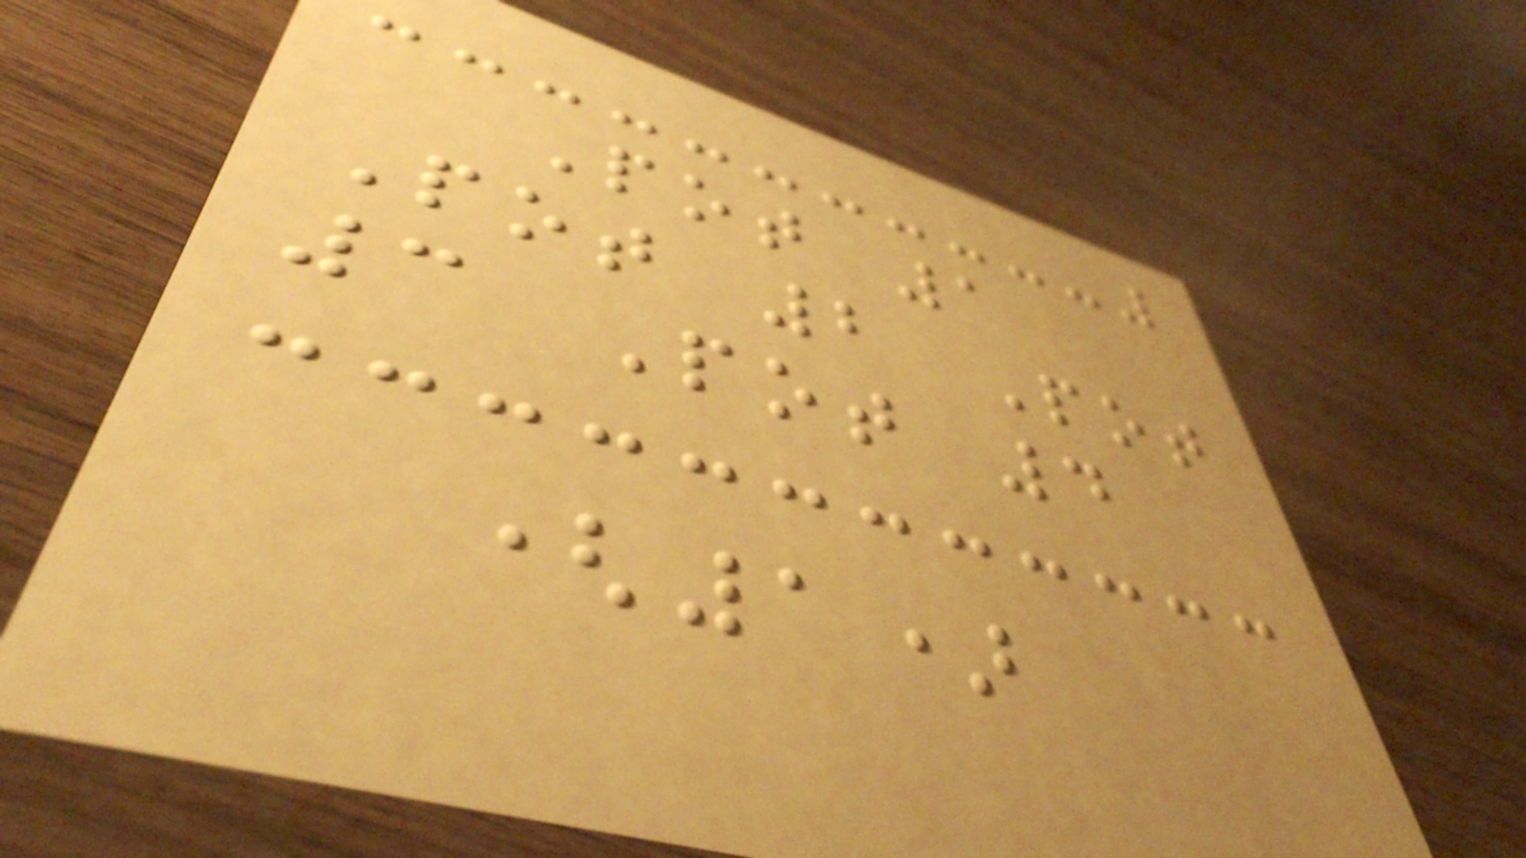Pot 1
Pot 2 Pot
3 Pot 4
(1)
